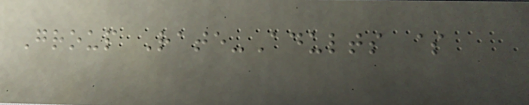Group Rate-Adults $
